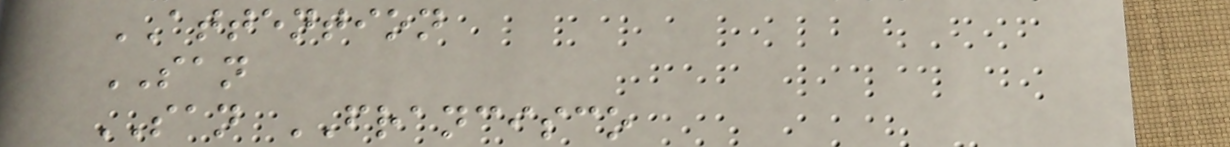ATTENTION
SAN
SAN FRANCISCO
